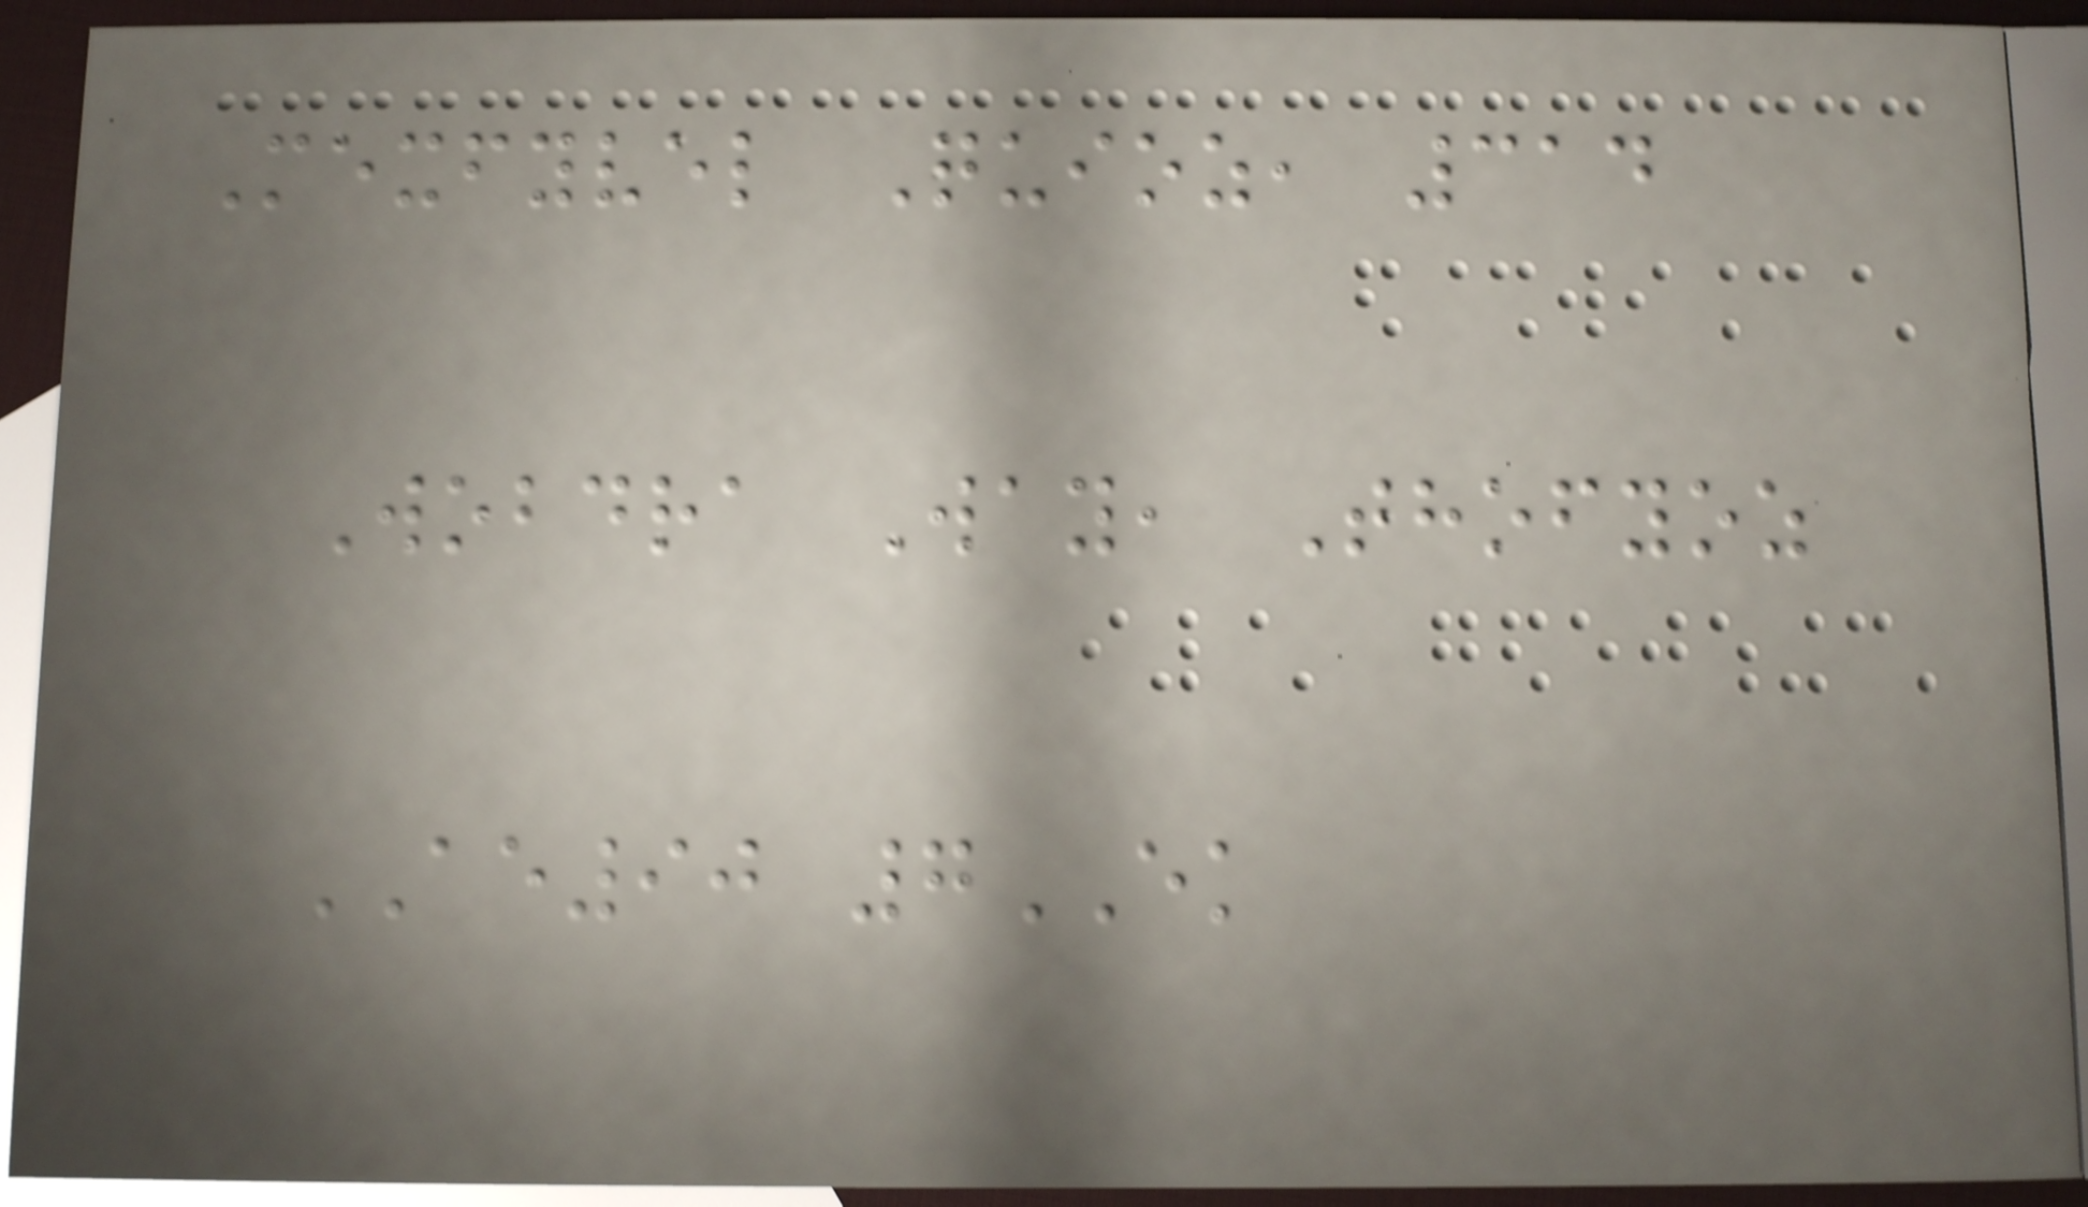Mexfyvel Quioz, 314
Wobdra Way, Thofyoz
AE90 7EK
